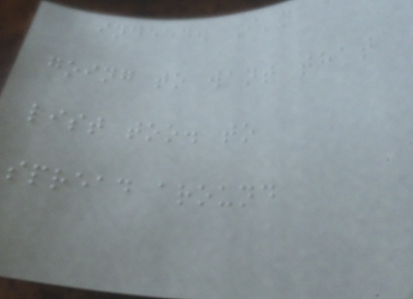indeed. I'm
going to want that
list too. to
spread around
